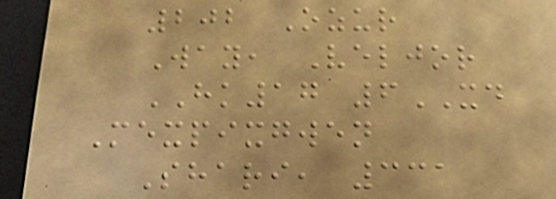202 Ozur
Way, Veljor
HK17 6XD
Mexpixgwen
Shari, 331
